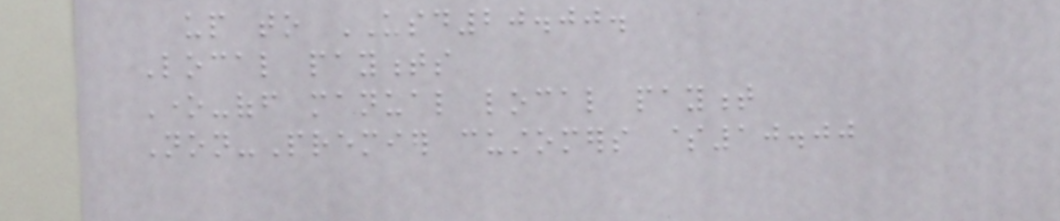up to USD20.00.
Local payments
One-off manual local payment
Non-Premier customers $10.00
